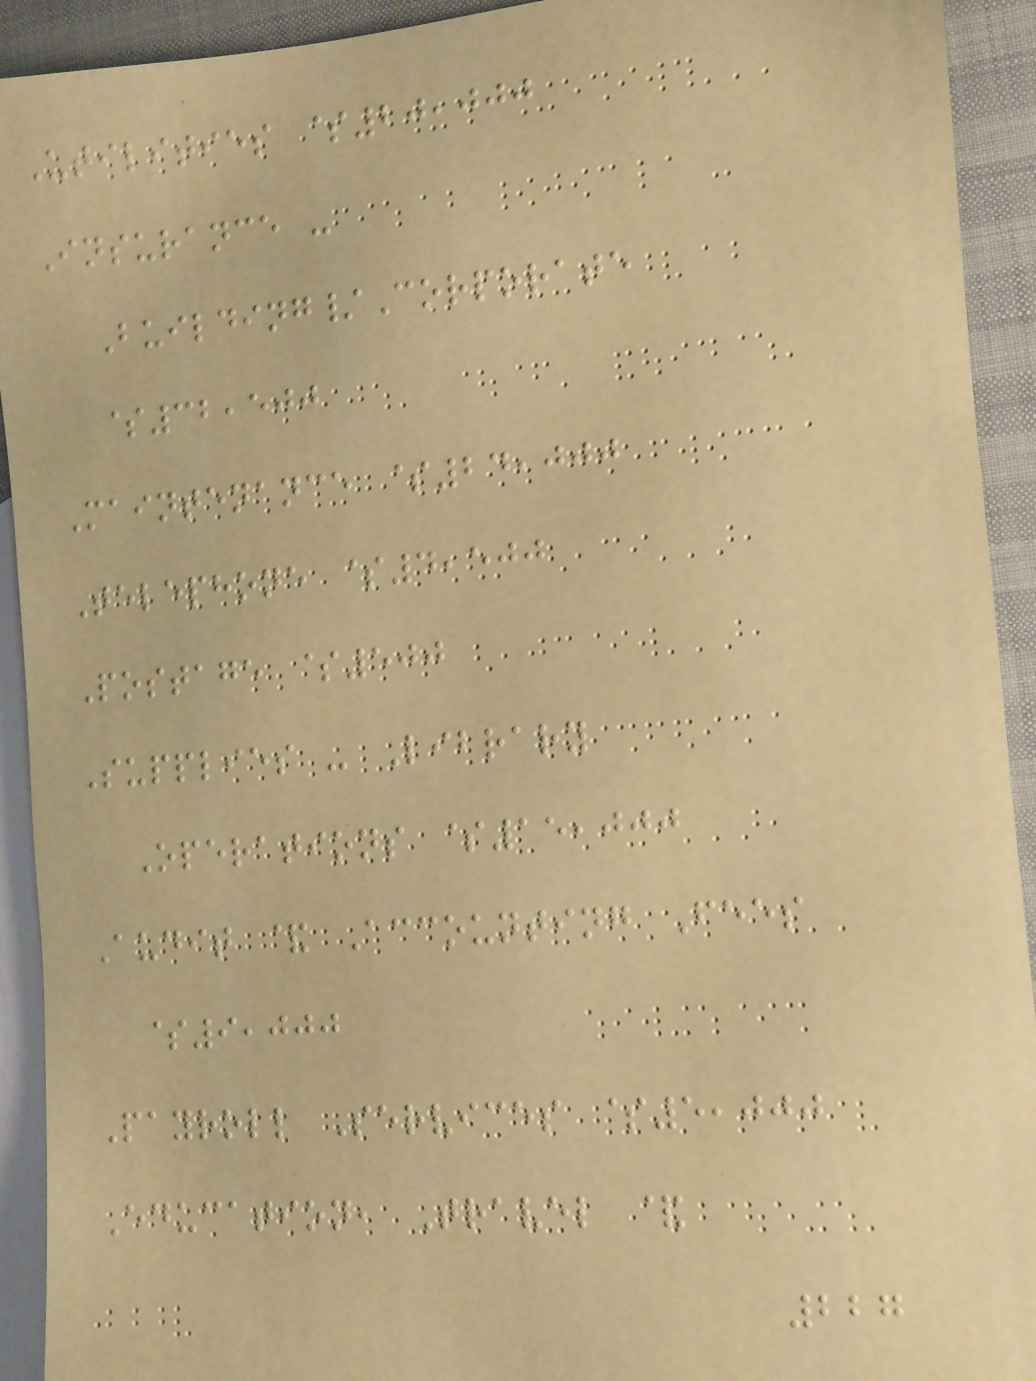Utilities $20,000
Insurance -
Building/Corporate
$32,500
Maintenance $24,000
Telephone $4,500
Postage $500
Supplies - Library
Operations $15,000
Audit & Accounting Fees
$9,000
Payroll Services $5,000
Education, Travel &
227
